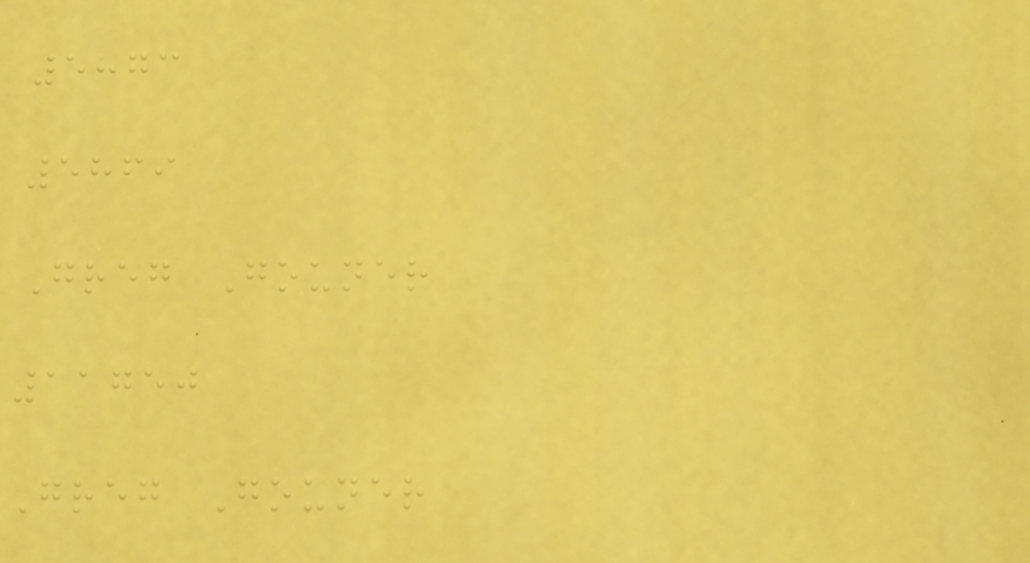5873
5869
Greg Gouner
11750
Greg Gouner
